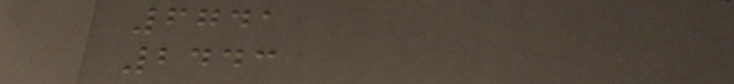6741
2443
